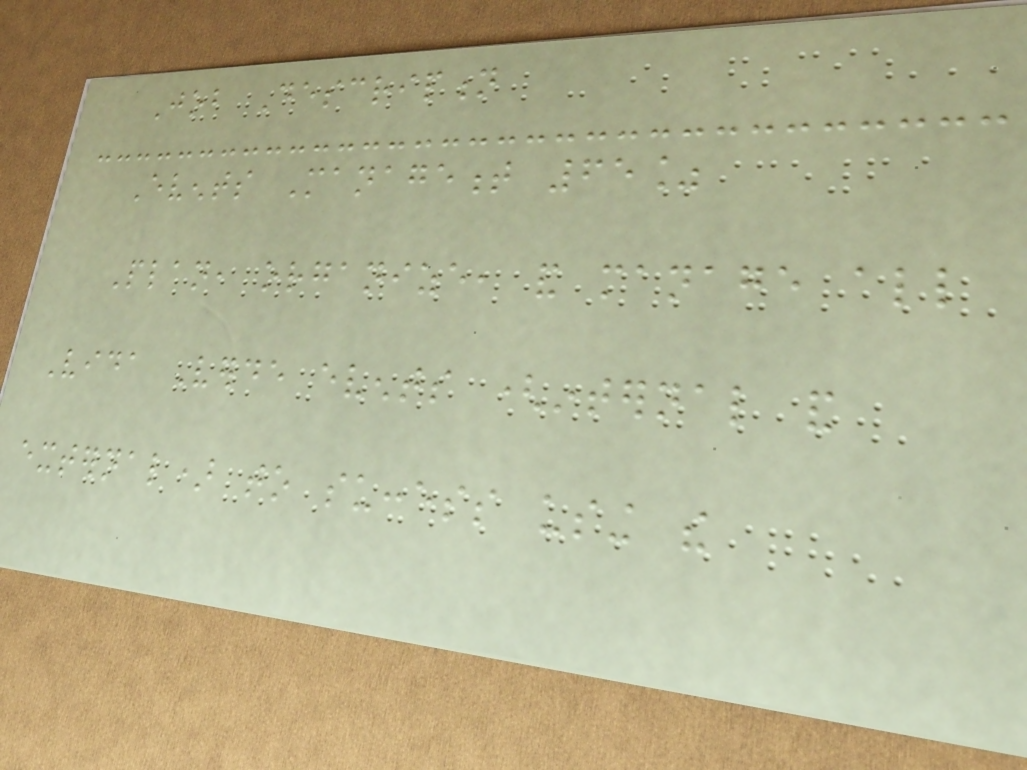Job Description
Events Management 65%
Plan, organize, and manage all
Vida Verde events (internal and
external) to success using the
